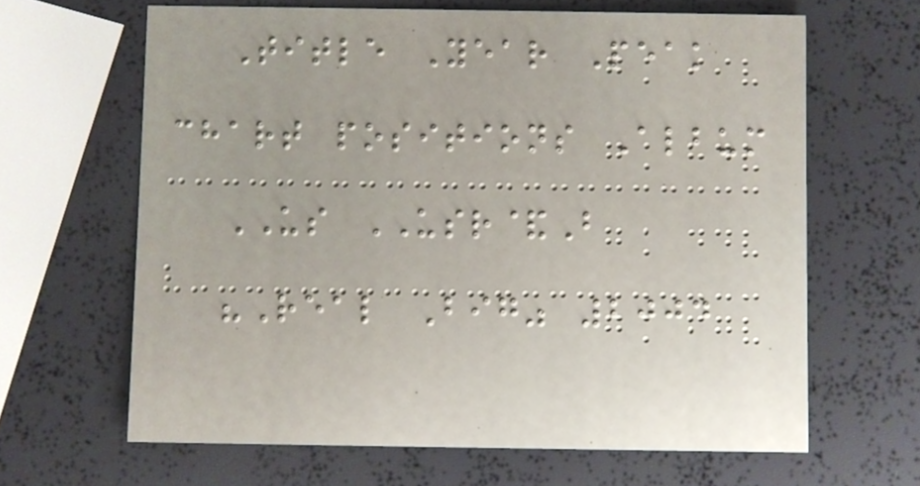Title Year Peak
chart positions Album
US USR&B
"Real Big" 2004
